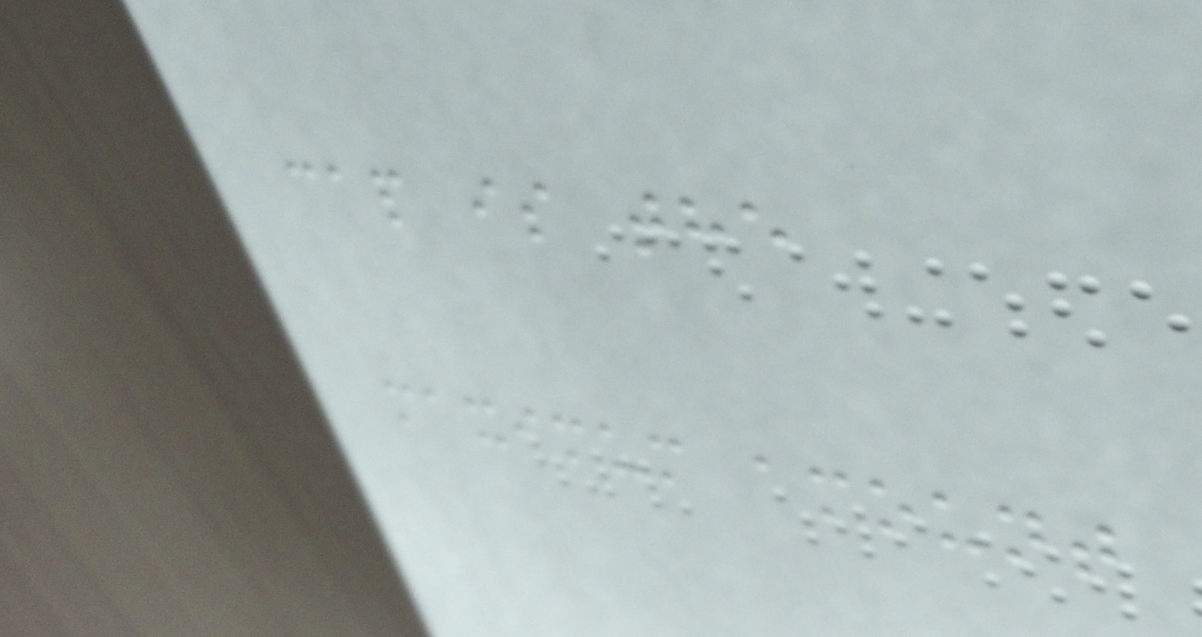cap is the
maximum amount
